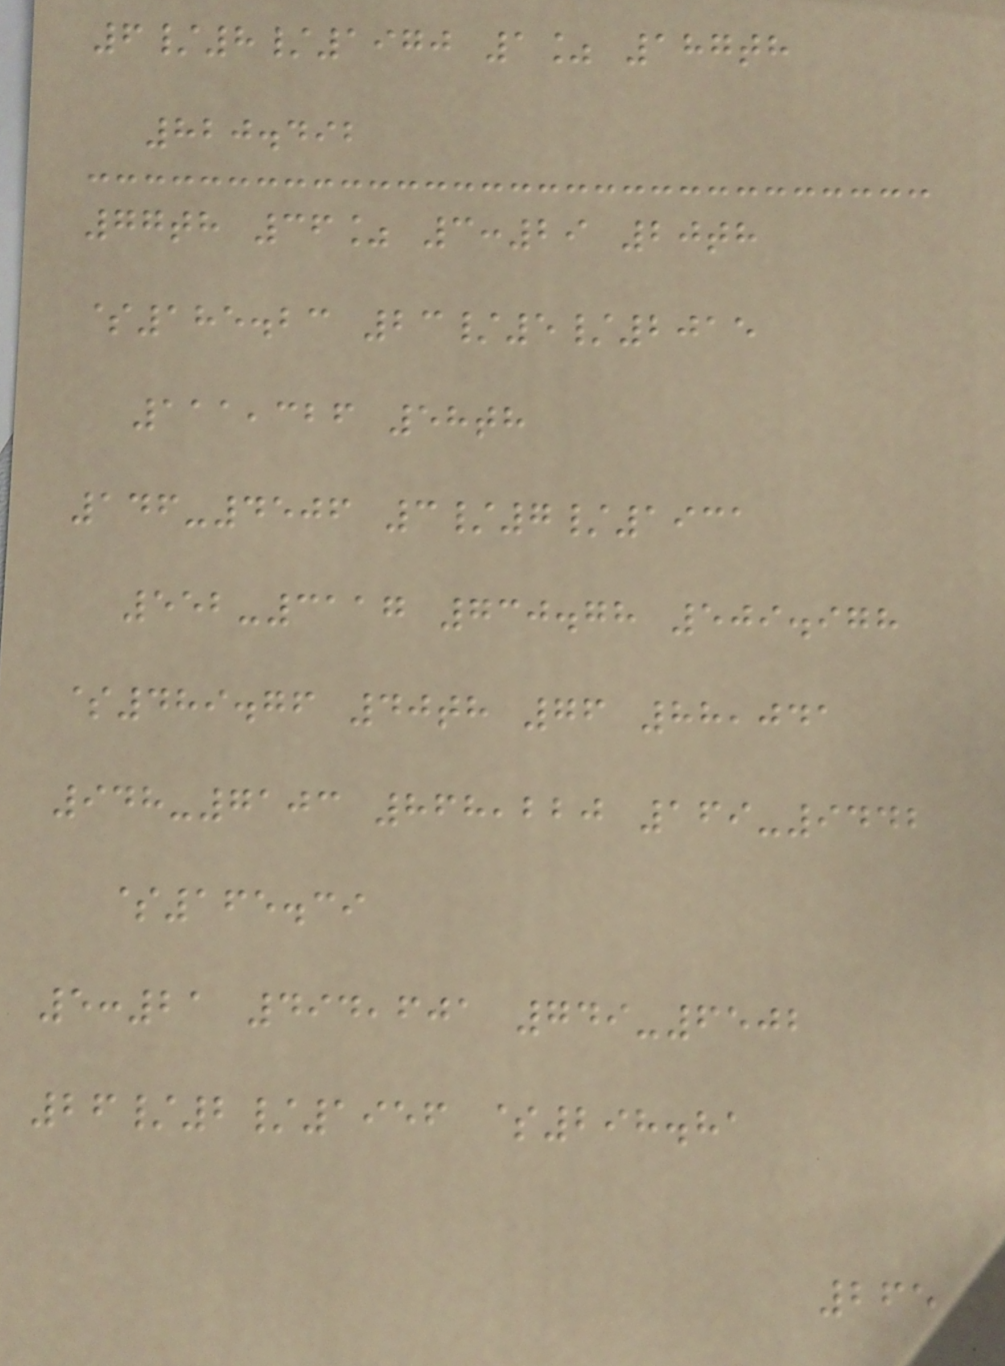6/8/1970 1% 187th
820.492
77th 36% 3:29 20th
$185.23 23/5/2015
111,326 58th
146-4506 3/7/1931
552-3117 730.78 509.978
$489.76 40th 76 88,041
948-7103 868,220 169-9442
$165.39
5:21 494,601 749-6502
26/2/1956 $298.81
265
